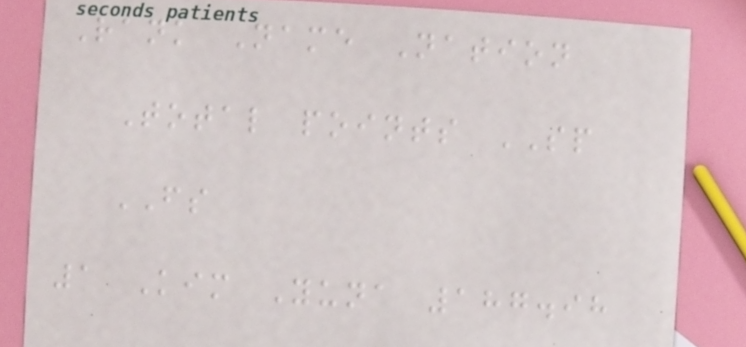Rank Name Nation
Total points SP
FS
1 Kim Yuna 187.98
